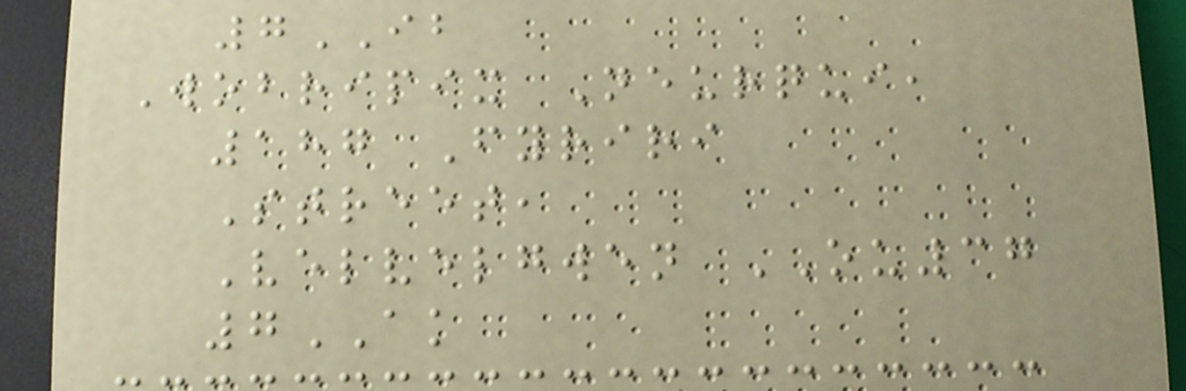7IB
Wobripix Neurqui,
187 Fyriri
Street,
Velvelgwen OU37
7AK
